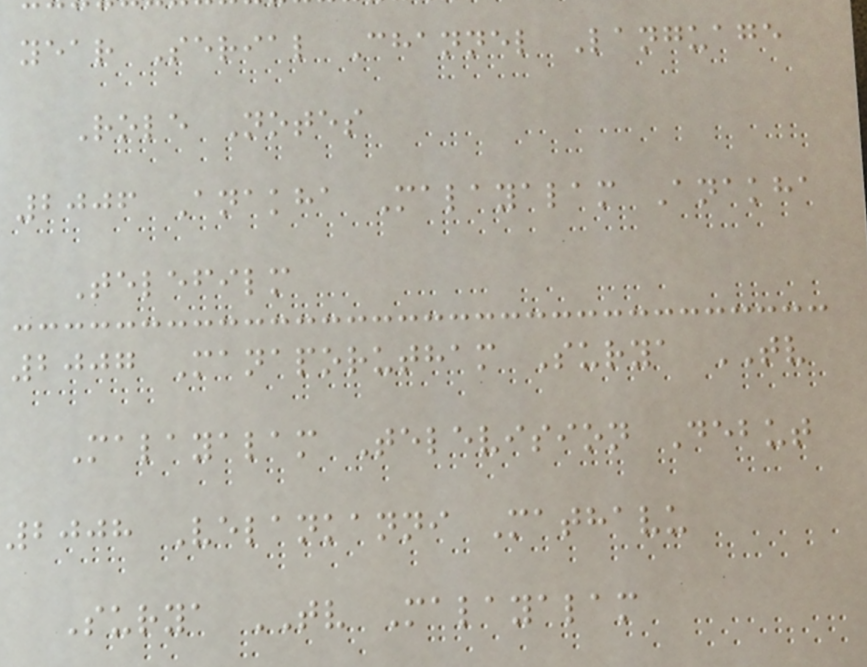year Serial Channel Language
Role Notes
2006 Anakha Malayalam Anakha
Telefilm
2007 Manaporutham Surya TV
Malayalam Television Debut
2008 Velankanni Mathavu
Surya TV Malayalam
